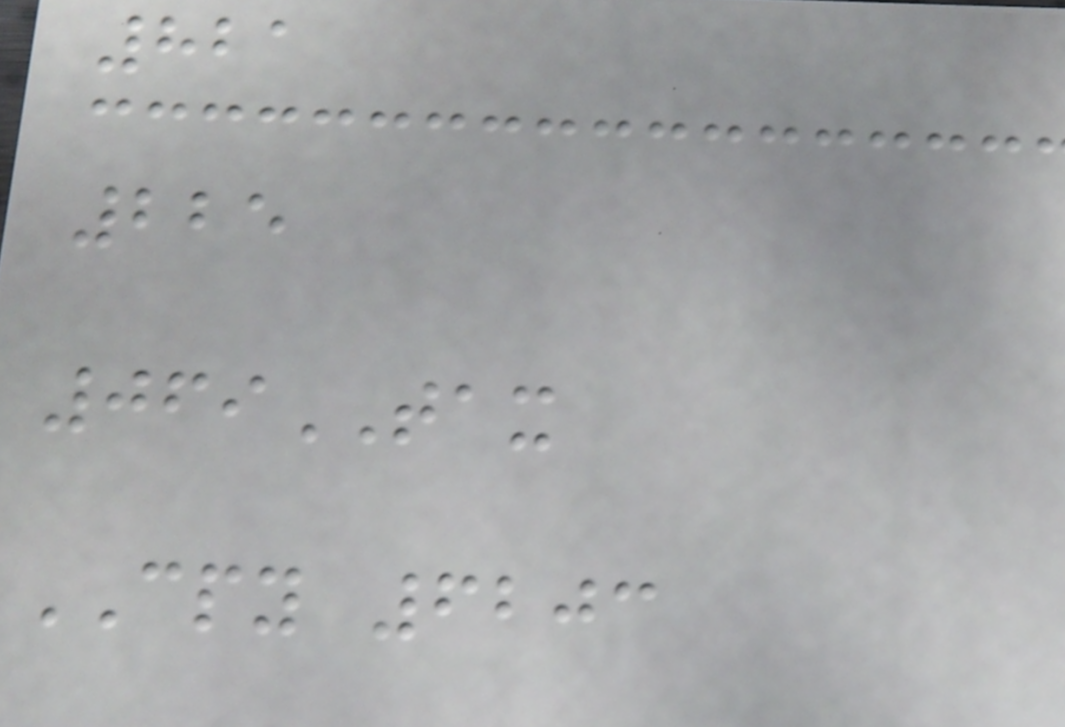821
225
069TAX
CPY 6203
